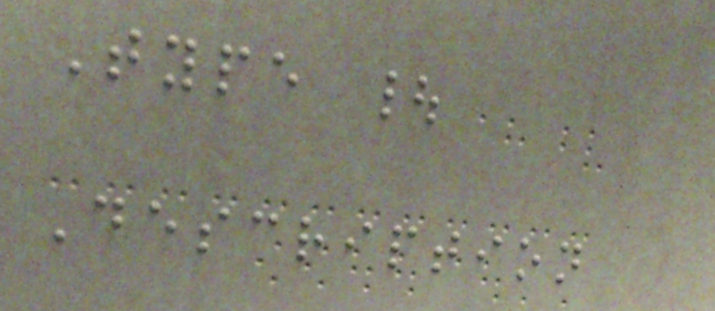Type |
Description
